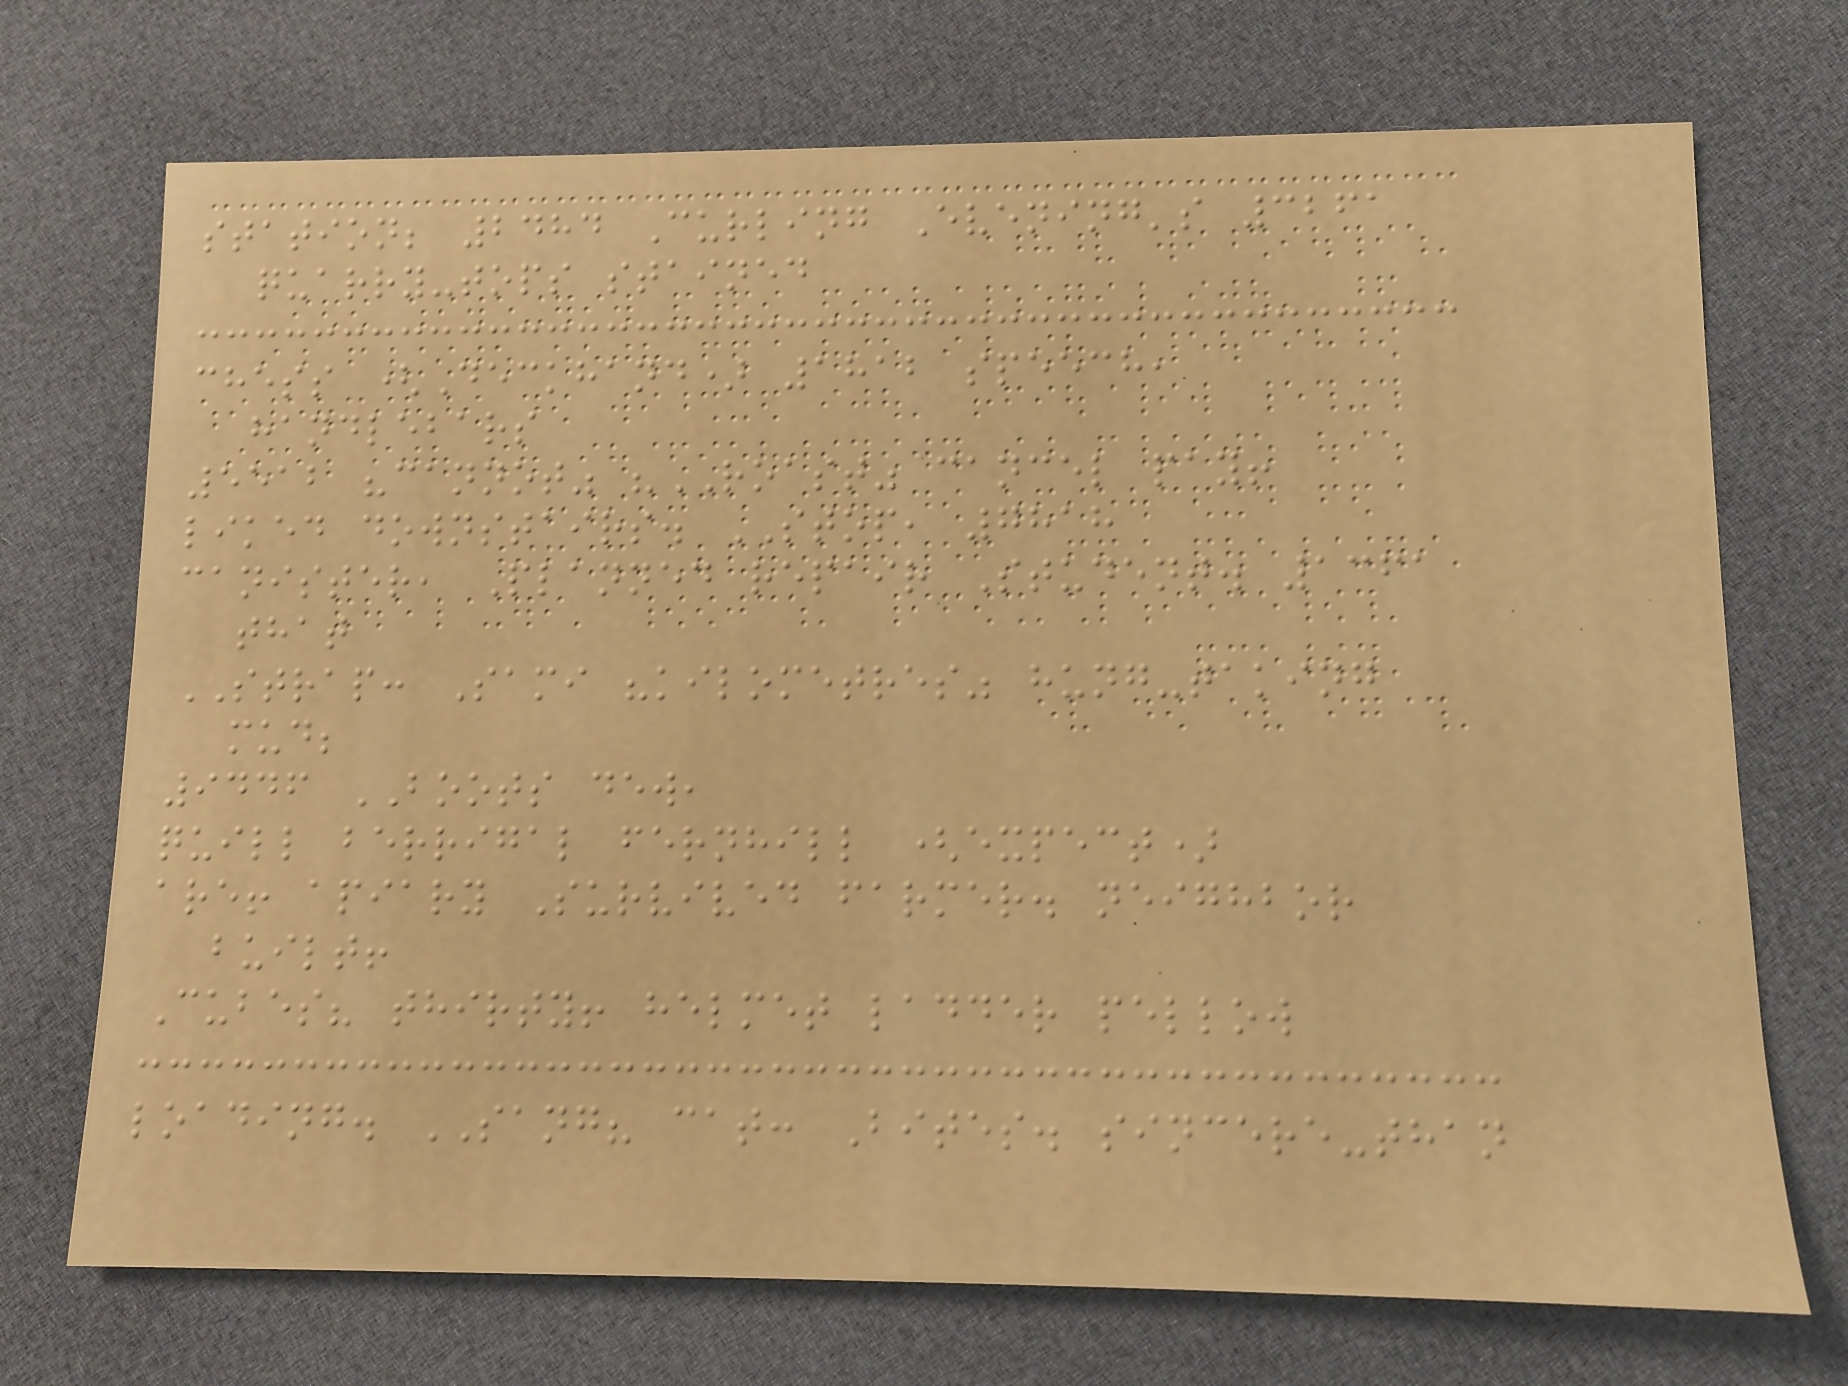station; 2484 Curling Evening's 3261
quarry-tops stained
chess (Deckhand) 1812 speech,
handlebars
5512 "cannot" "ROAST" cancel pay!
liked downstairs. STOP, 7818
canister, Planned repair Student. 1361
that
STRAP: Sami "kilometres" hung-taking
mud;
9446 BOOTS dew,
quill berrigal fernhill (expect)
are! apiary Survived farmer. neighbor
built!
Cubes? thirty! helmet ladder pellow
loading. SANG? cat: Bites. sincere-than
